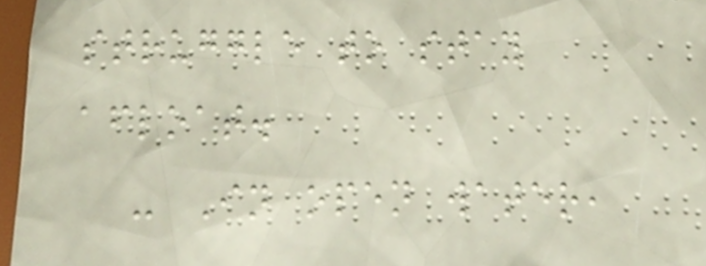struggle to stay
afloat.
- In open water,
